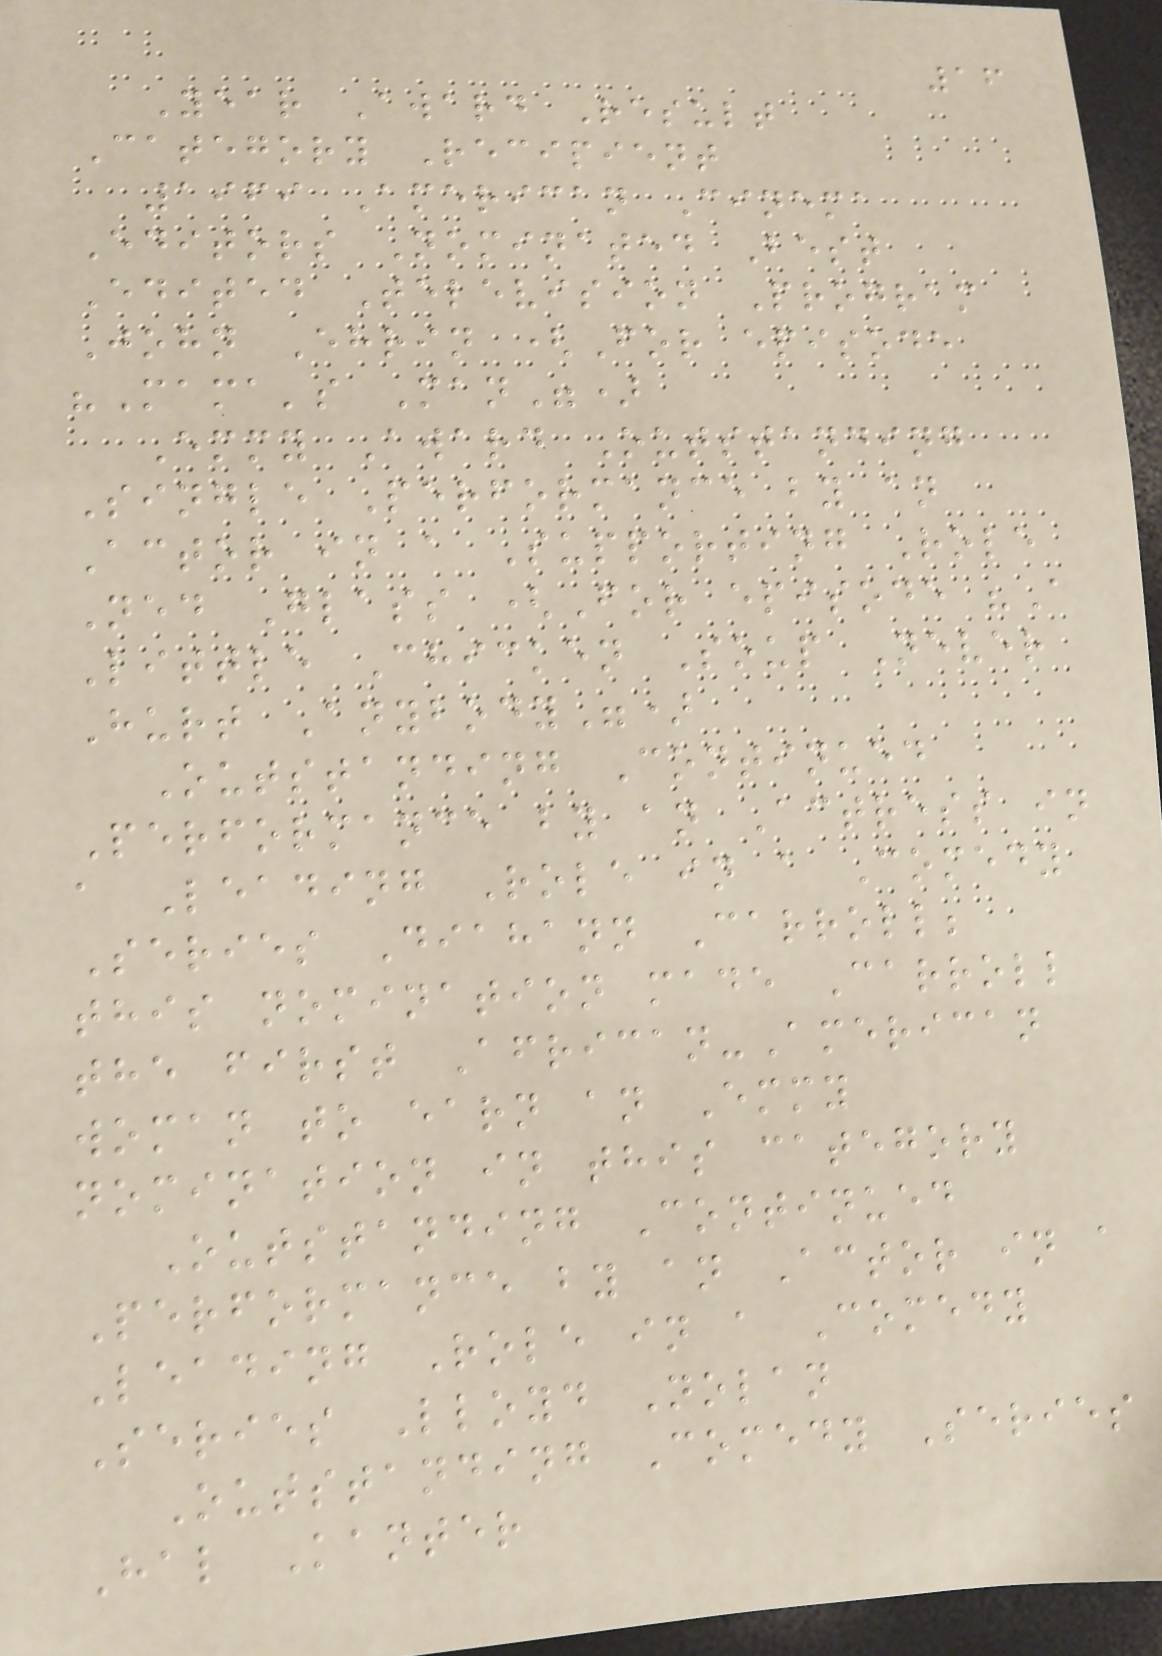16
Year Award Result
Category Recipient
1969 American Cinema
Editors Nominated Best
Edited Television Program
John Ehrin (For episode
"Mama's Man")
Emmy Award Outstanding
Single Performance by an
Actor in a Supporting Role
Ned Glass (For episode "A
Little Chicken Soup Never
Hurt Anybody")
Outstanding Continued
Performance by an Actress in
a Leading Role in a Comedy
Series Diahann Carroll;
this nomination made Carroll
the first African-American
woman to earn an Emmy
nomination in this category
Outstanding Continued
Performance by an Actor in a
Leading Role in a Comedy
Series Lloyd Nolan
Outstanding Comedy Series
Hal Kanter
